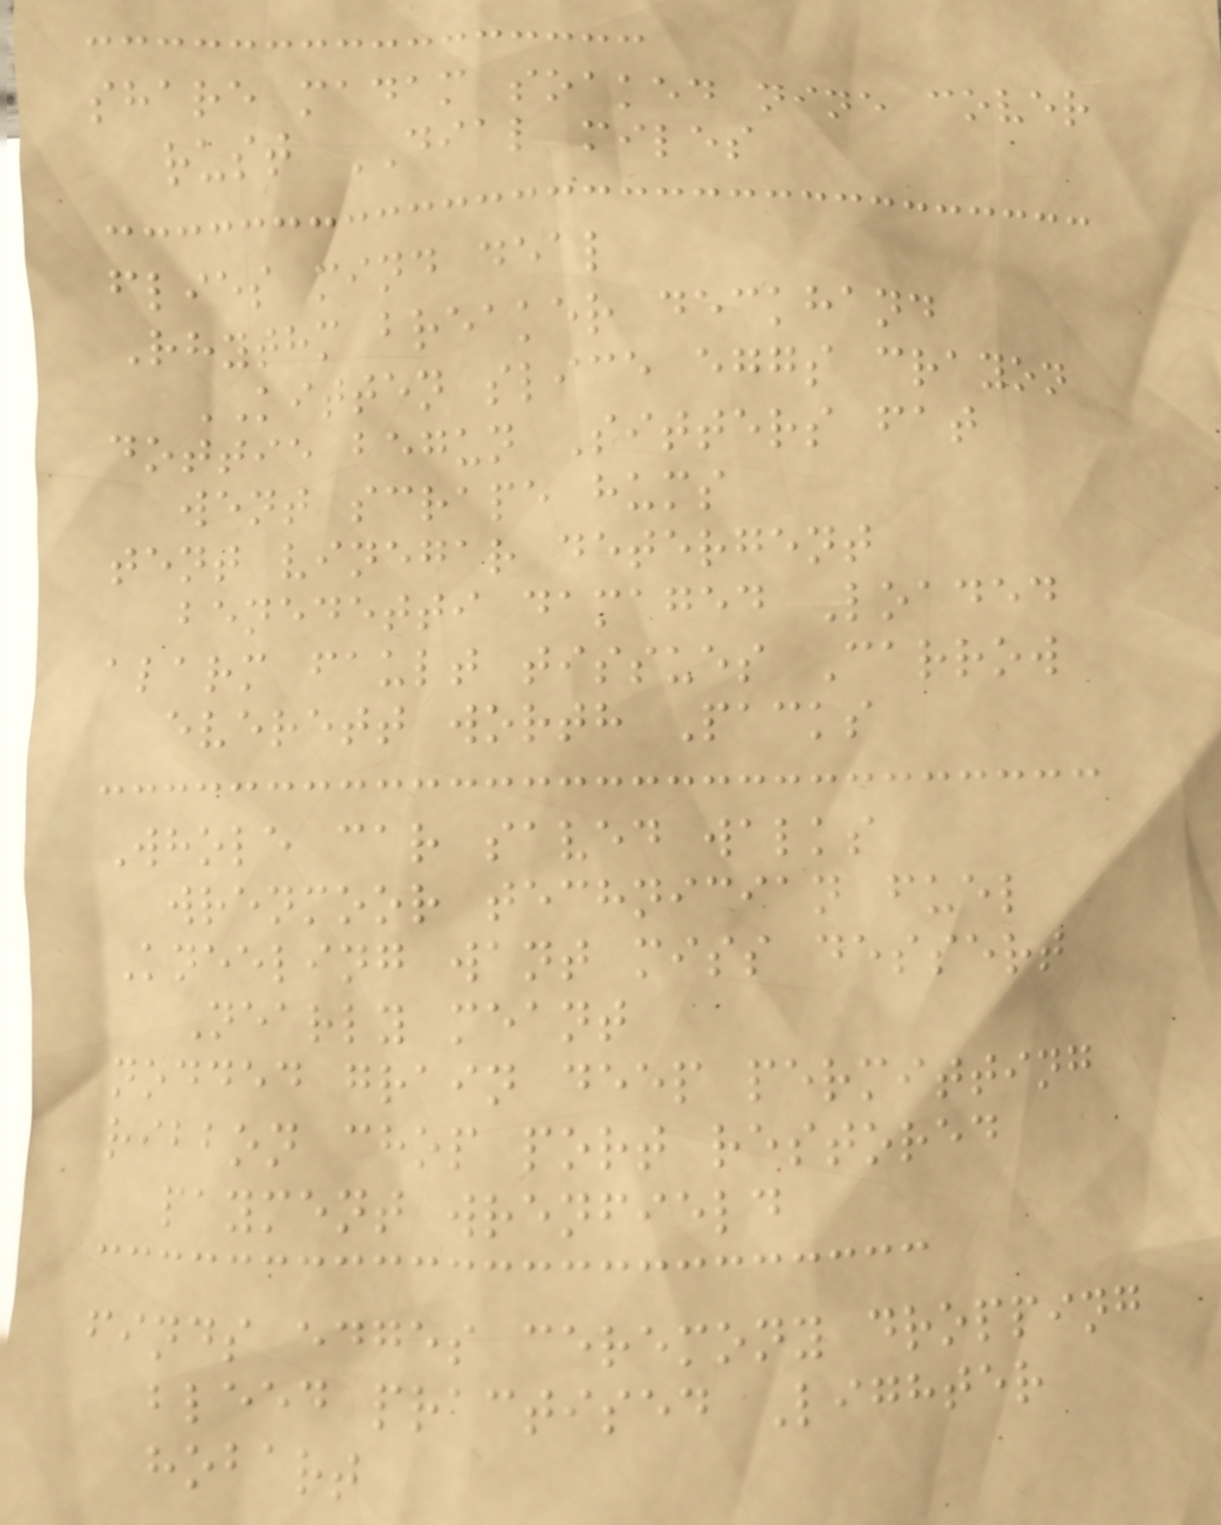share madam soaked nine cover
rust DIAL miles
flies mind deal
Rhythm breaker deckhand
KITTEN slice eggs crayon
dottie begun Sitters fat
went scrape hums
tent vinegar detergent
benedetti damaged Loaded
alarm fault tissues Carrow
everett worth Packs
Whole car saved walks
wrenmoor technician fuel
Kneeling want miss dessert
Nearly meant
nodded grain deep permitting
ribbon chop port restored
payment wrenfield
finds edges ceremony dropping
bleed practised Lighter
hobart
